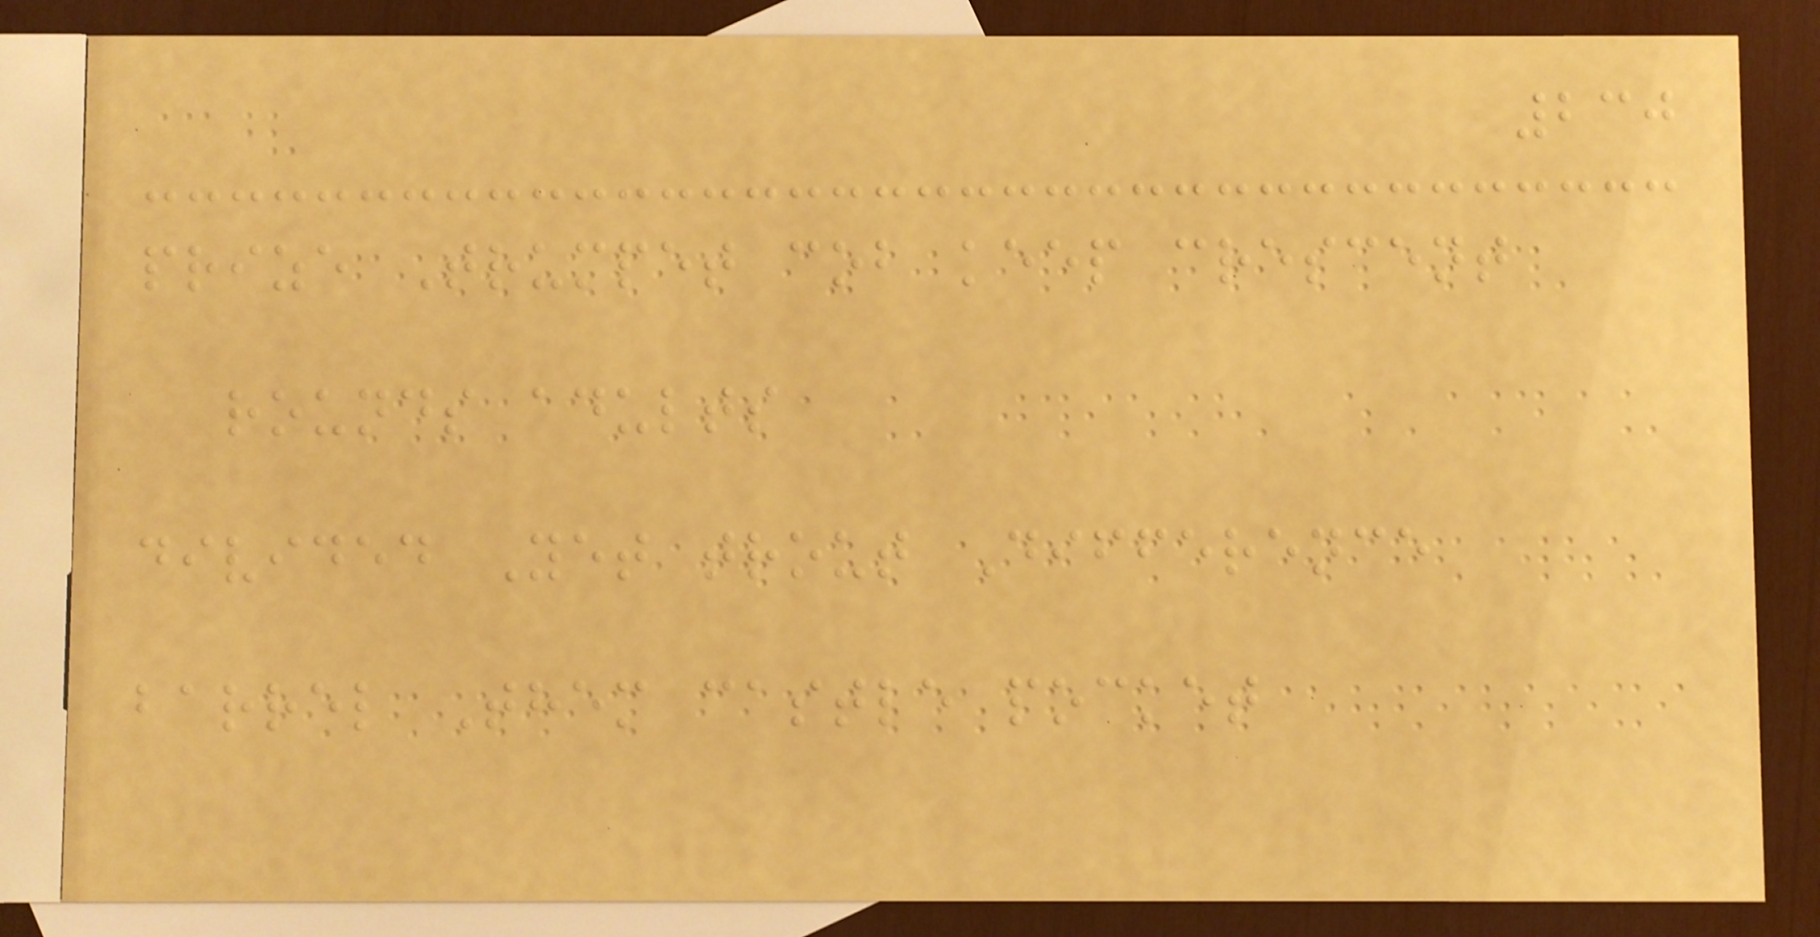230
prize Trumpet cob keep crescent
rounds adults
divided Yet trout Difference
barrel Them castle pocket
